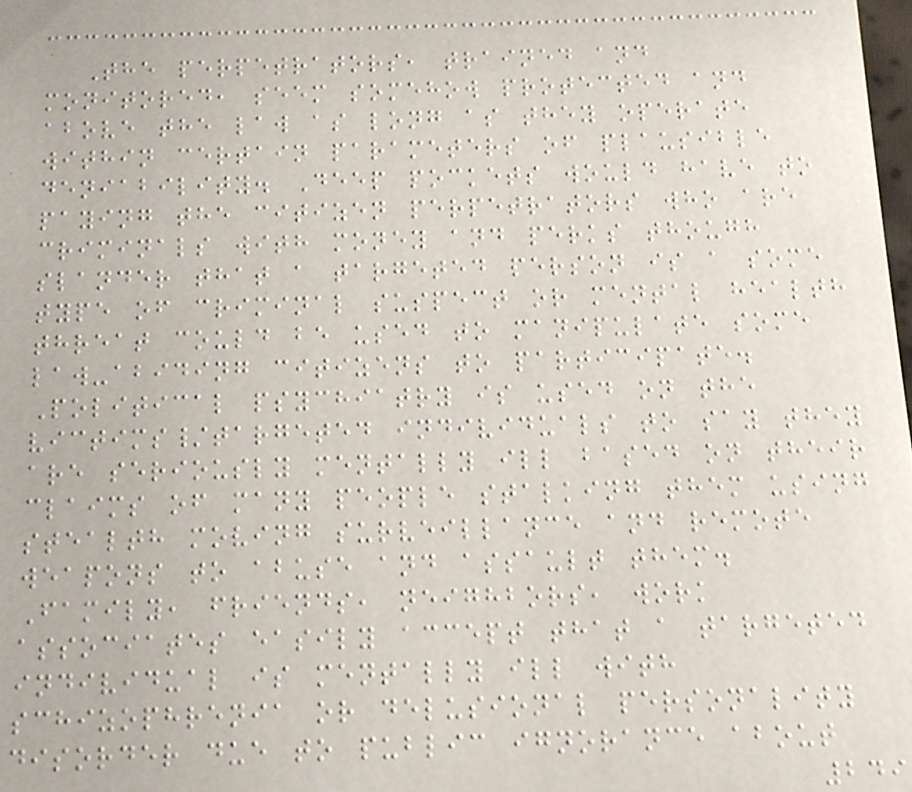The perpetrators, trained and
monitored, seem somehow protected and
above the law as long as they operate
within certain parameters of plausible
deniability. Deep pockets would have to
paying the citizen perpetrators who are
criminals with money and perks though
slander that a targeted person is a some
type of criminal suspect or mental health
threat could be used to manipulate some
law-abiding citizens to participate.
Political psychiatry is used on the
victims/targeted individuals to say they
are seriously mentally ill based on their
claims of many people stalking them using
stealth moving surveillance and remote
weapons to abuse and assault them.
Family, friends, neighbors, work
associates easily accept that a targeted
individual is mentally ill with
schizophrenia or delusional personality
disorder due to public ignorance about
249
